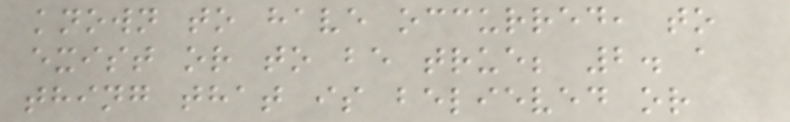known to have occurred, to
exist or to be true; 2. a
thing that is believed or
